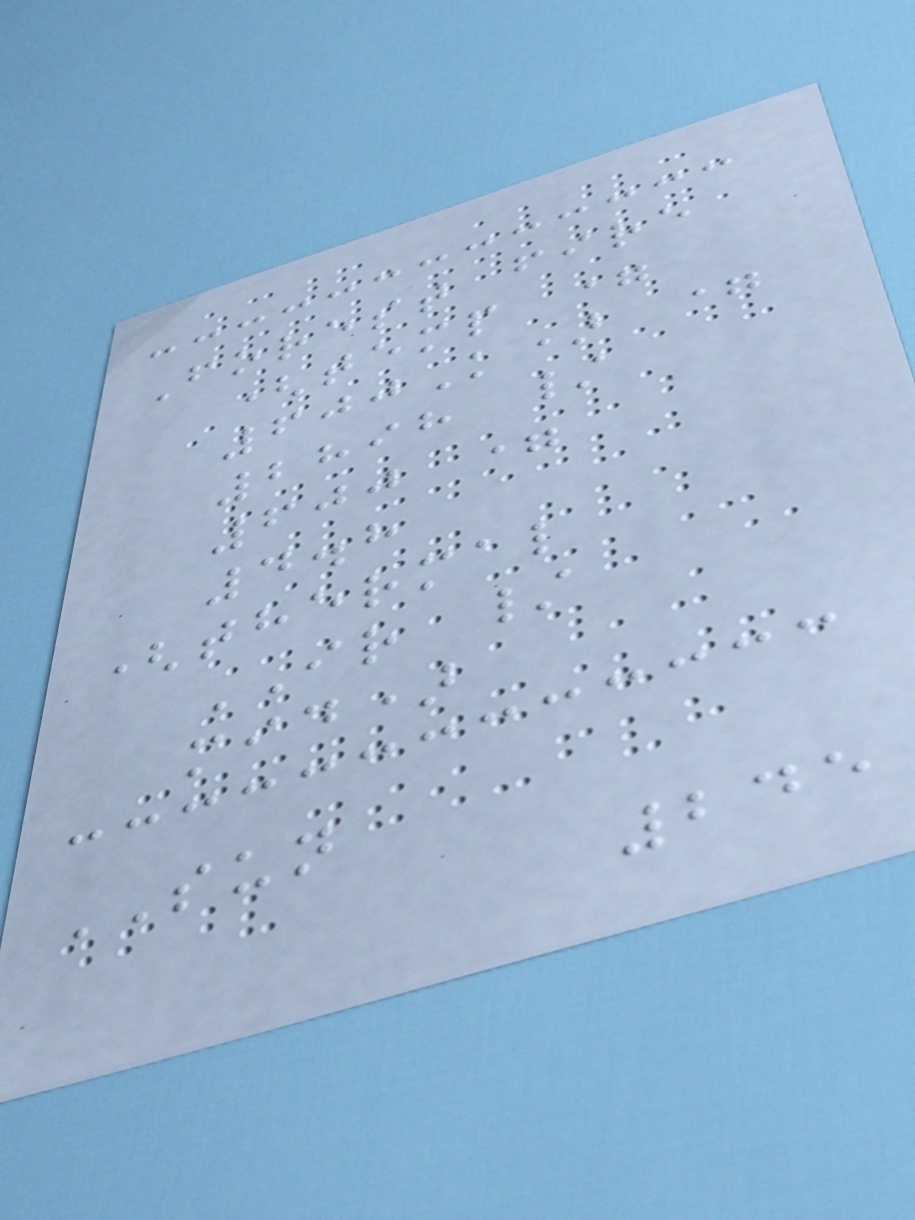Forest fire
(temp =
600K) =
2898 /
600 =
4.8
(thermal
IR /
mid)
SUN
245
